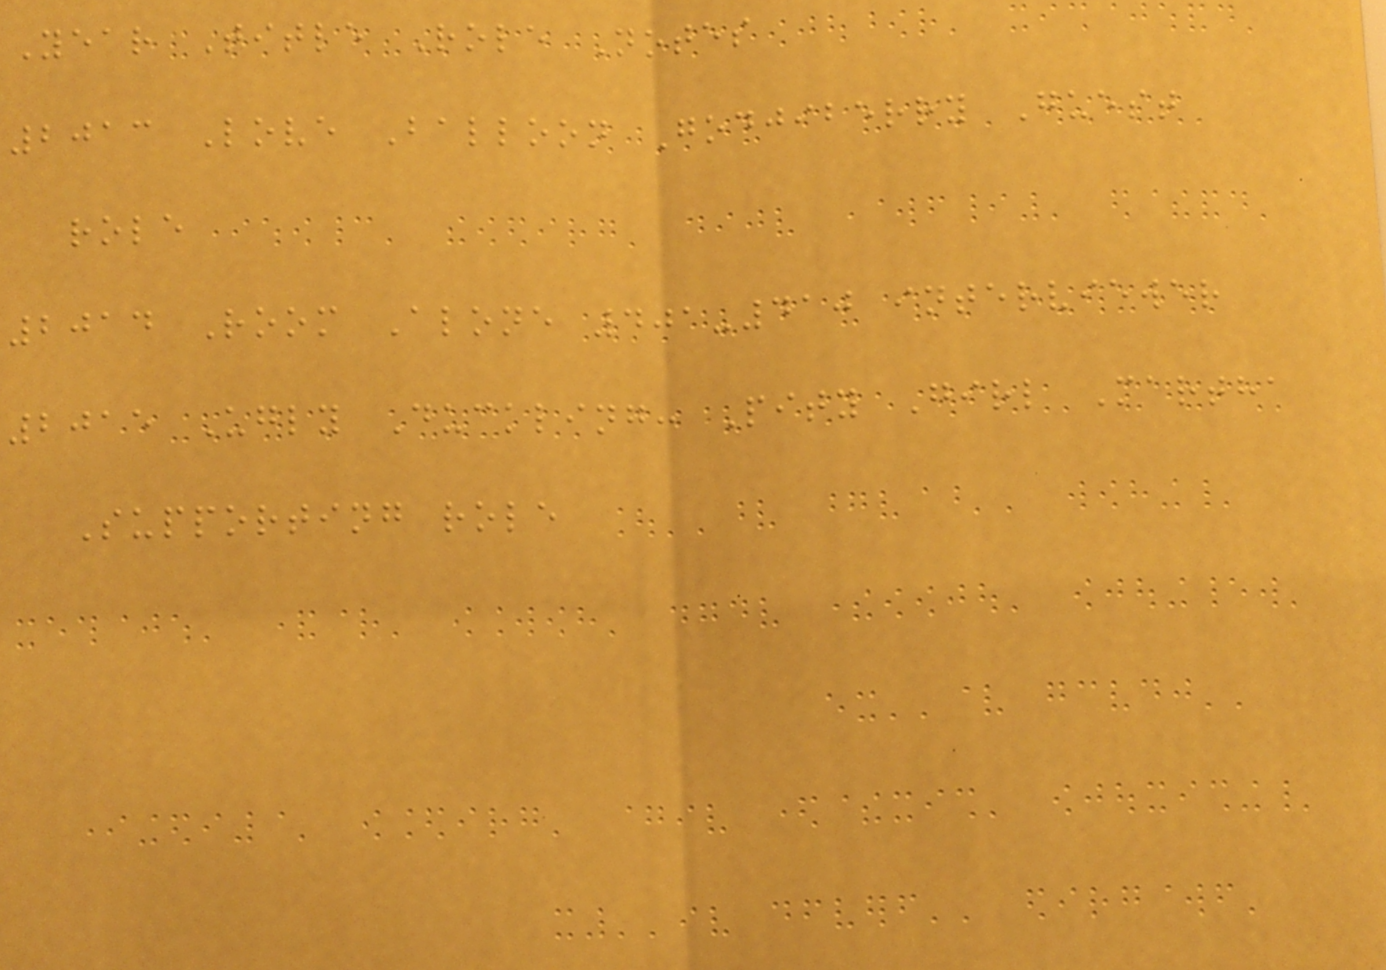Year Title Role Notes
2013 Love Balloon Godjiberry Guest
role
2014 Room Alone 401-410 interviewer
2015 Ugly Duckling: Pity Girl Martha
Supporting role
